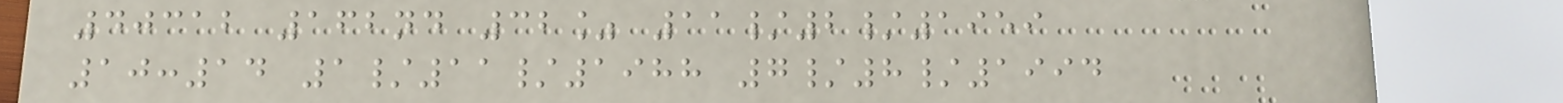40312 162nd 32% 11/2/1959
10:14 1/11/1988 7/8/1994
